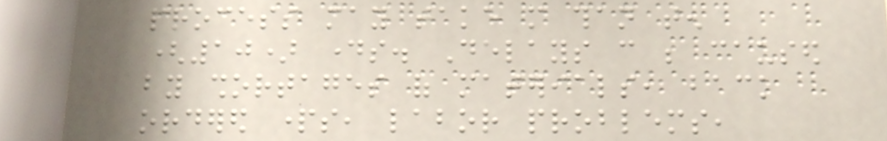process may take more than ten
(10) days. Delays can be caused
by shortages of materials, back
ordered parts, labor problems,
